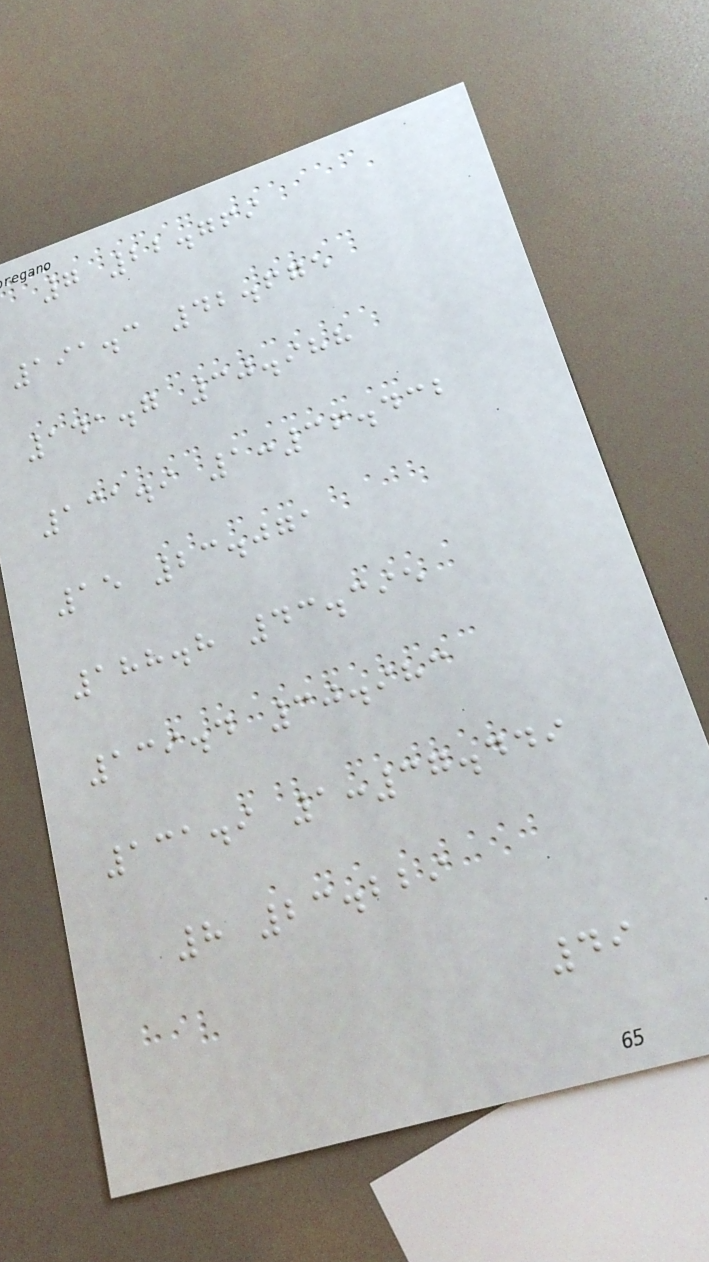7 22.769
191.3 42.675
141.7 30.988
131.9 1:36.432
15 23.071
188.8 43.395
139.4 30.983
131.9 1:37.449
8 23.229
49
